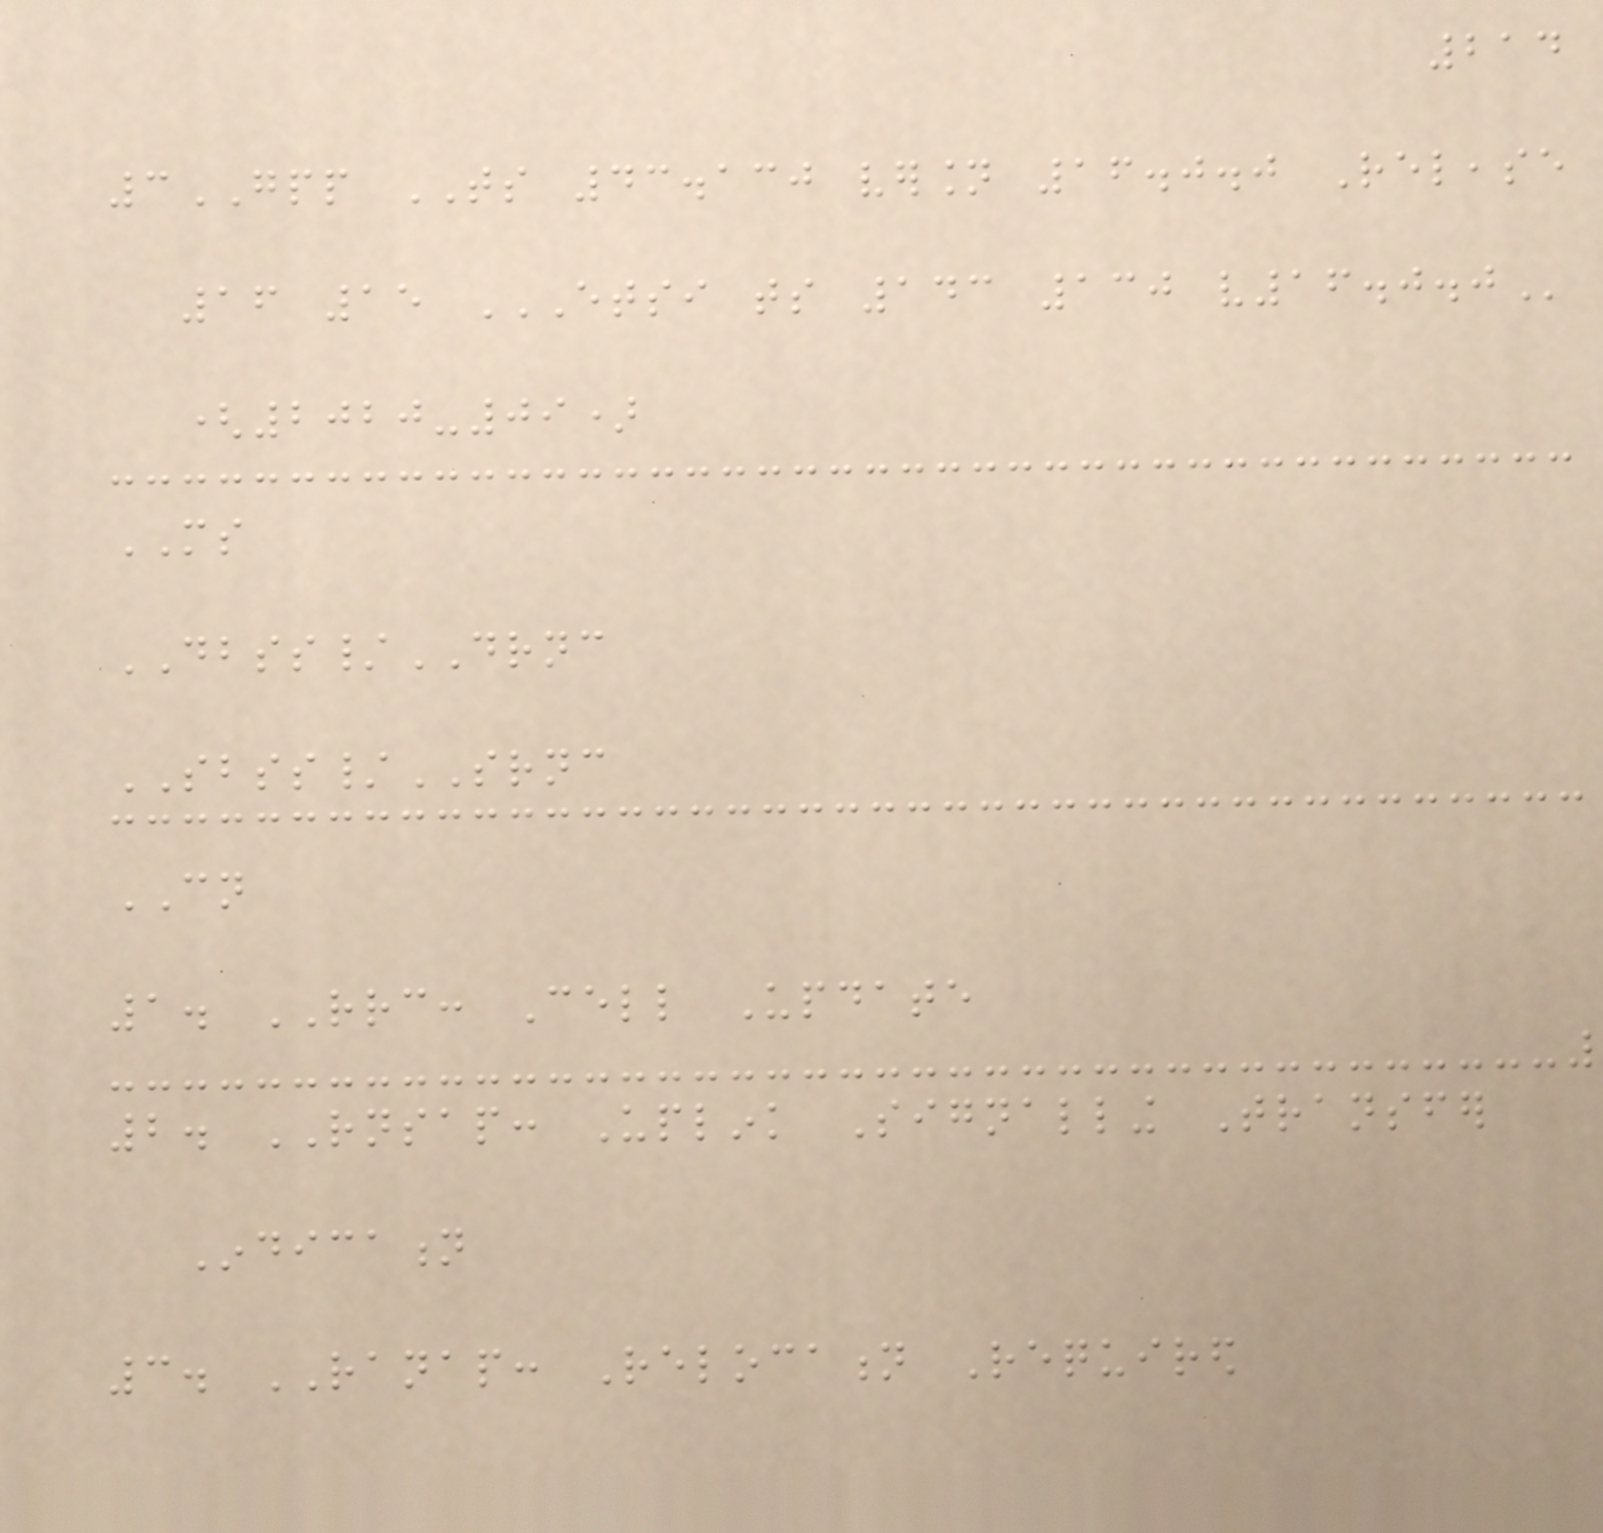214
3GPP TS 43.130 version 16.0.0 Release
16 15 ETSI TS 143 130 V16.0.0
(2020-09)
MS
DBSS/DRNC
SBSS/SRNC
CN
1. RRC: Cell Update
2. RNSAP: Uplink Signalling Transfer
Indication
3. RANAP: Relocation Required
